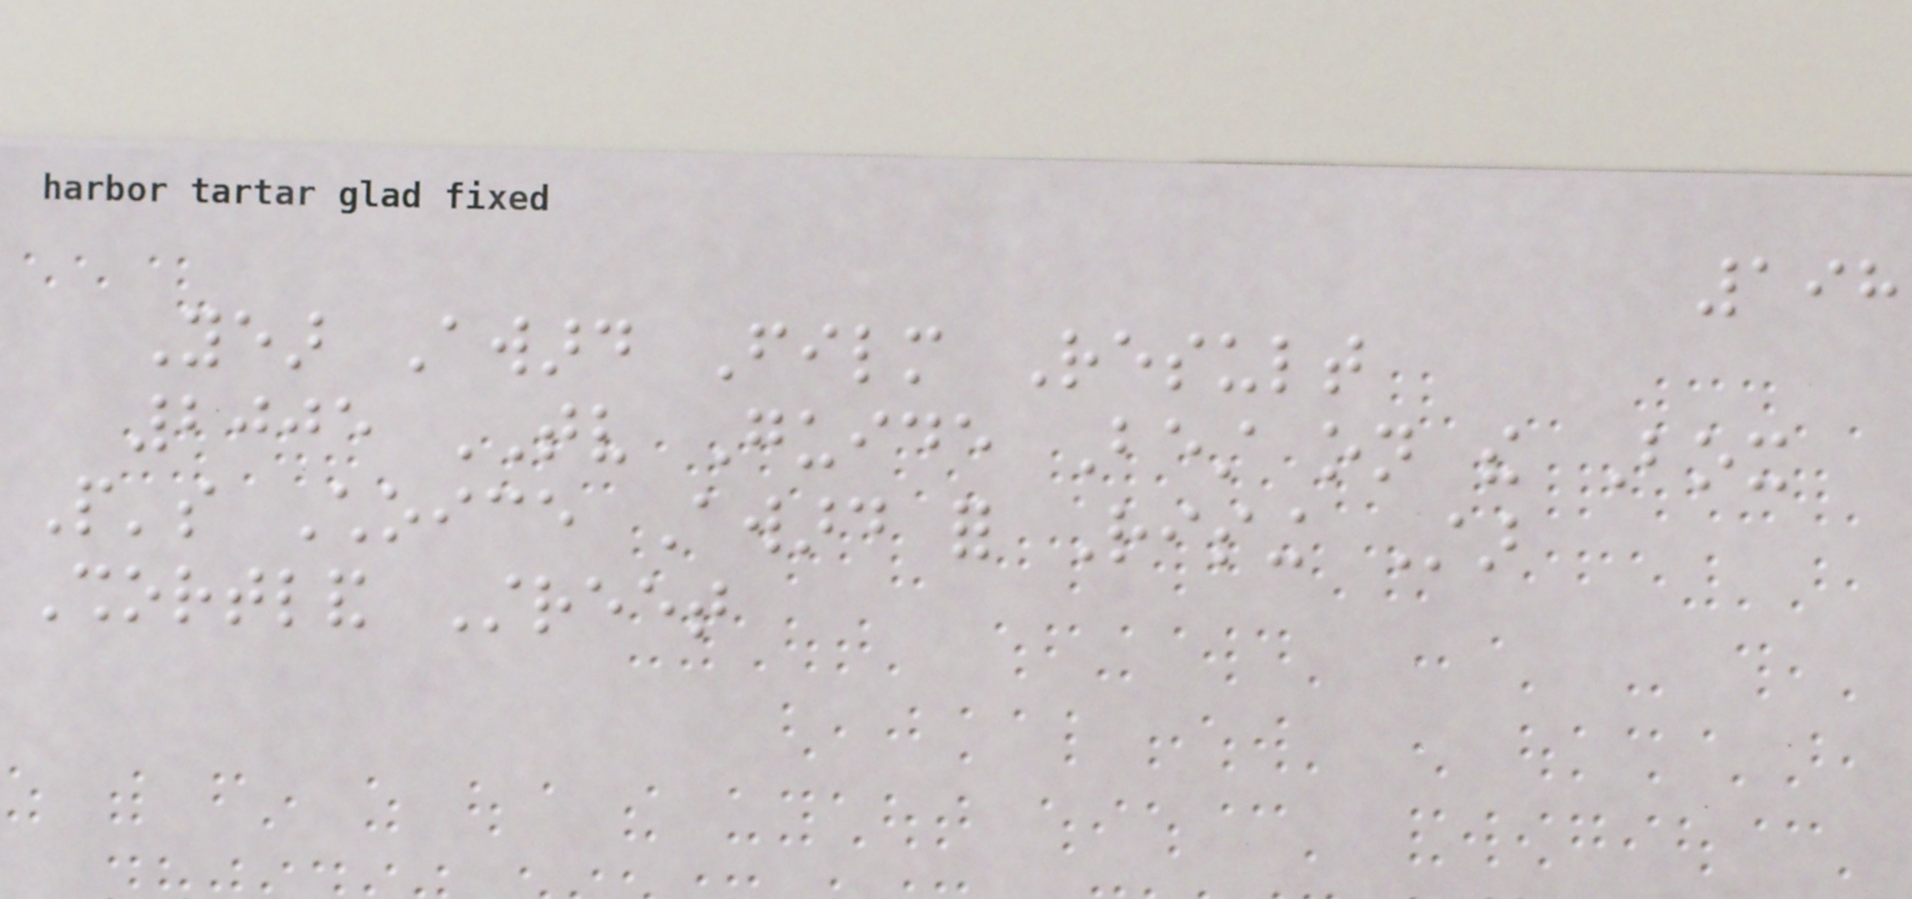198
Year Award Film Result
2005 TV Guide Best on the Box
People's Choice Award for Rising Star
Shortland Street
